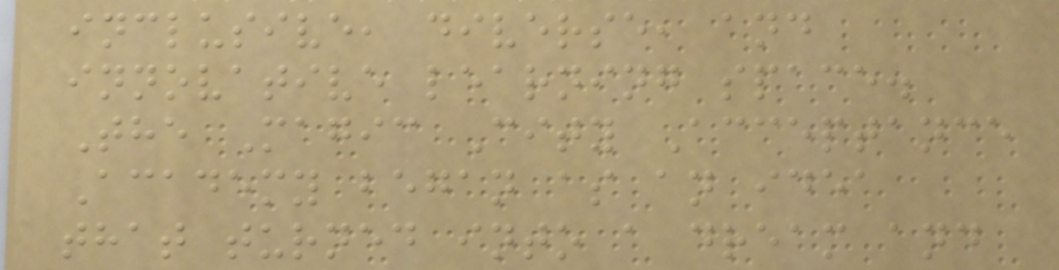inclusive, diverse, and
innovative learning space.
The Magic City Acceptance
Academy began as an idea
that turned into a dream and
